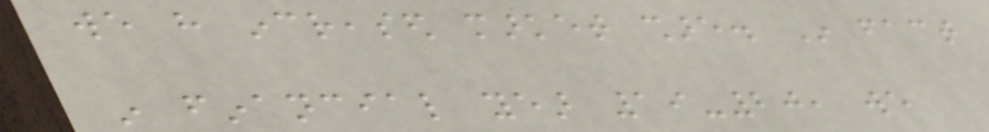we have increased market share. In fact
in financial year 19-20, we
